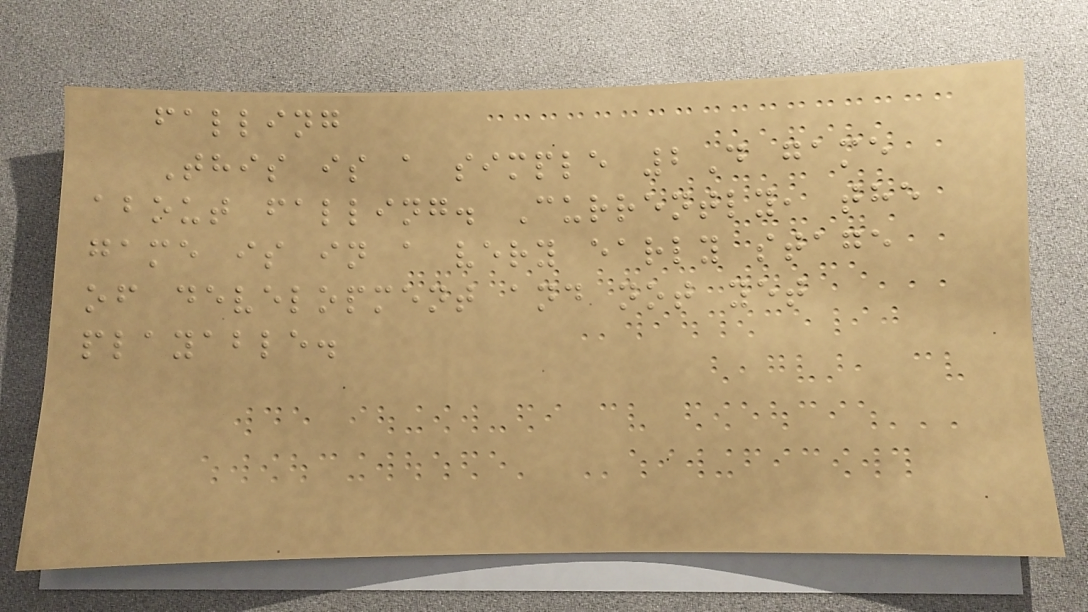falling
This is a simple 2D game
about falling. Currently, the
game is in a very early stage
of development and not yet
playable.
